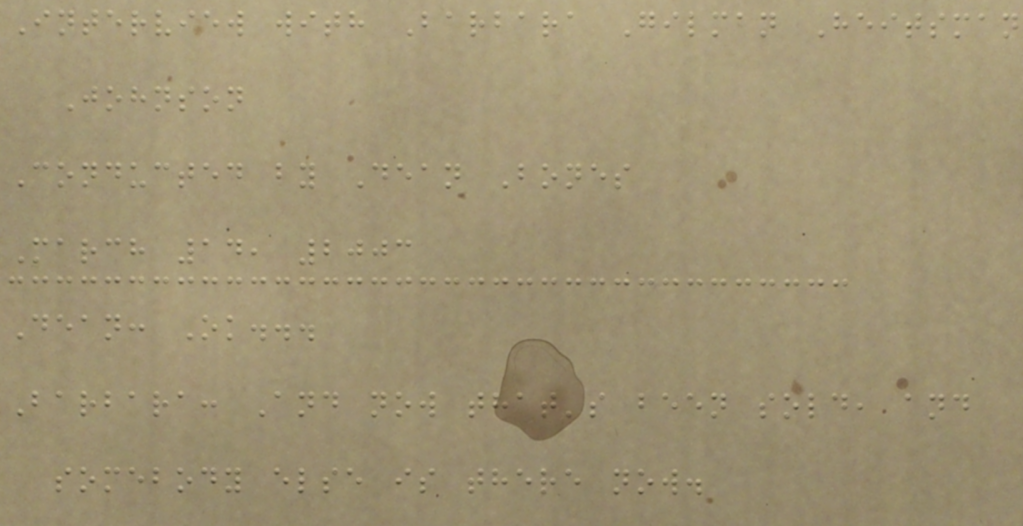Interview with Barbara Gilman Heitsman
Johnson
Conducted by Dean Bones
March 14, 2003
Dean: Ok...
Barbara: And now that's been sold, and
somebody else is there now.
